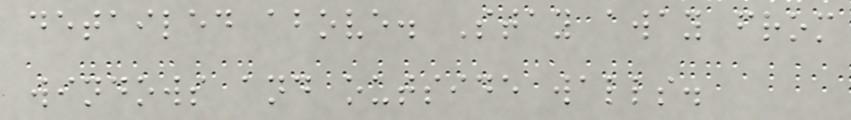detailed above. Stay away from
windows and outside walls.
